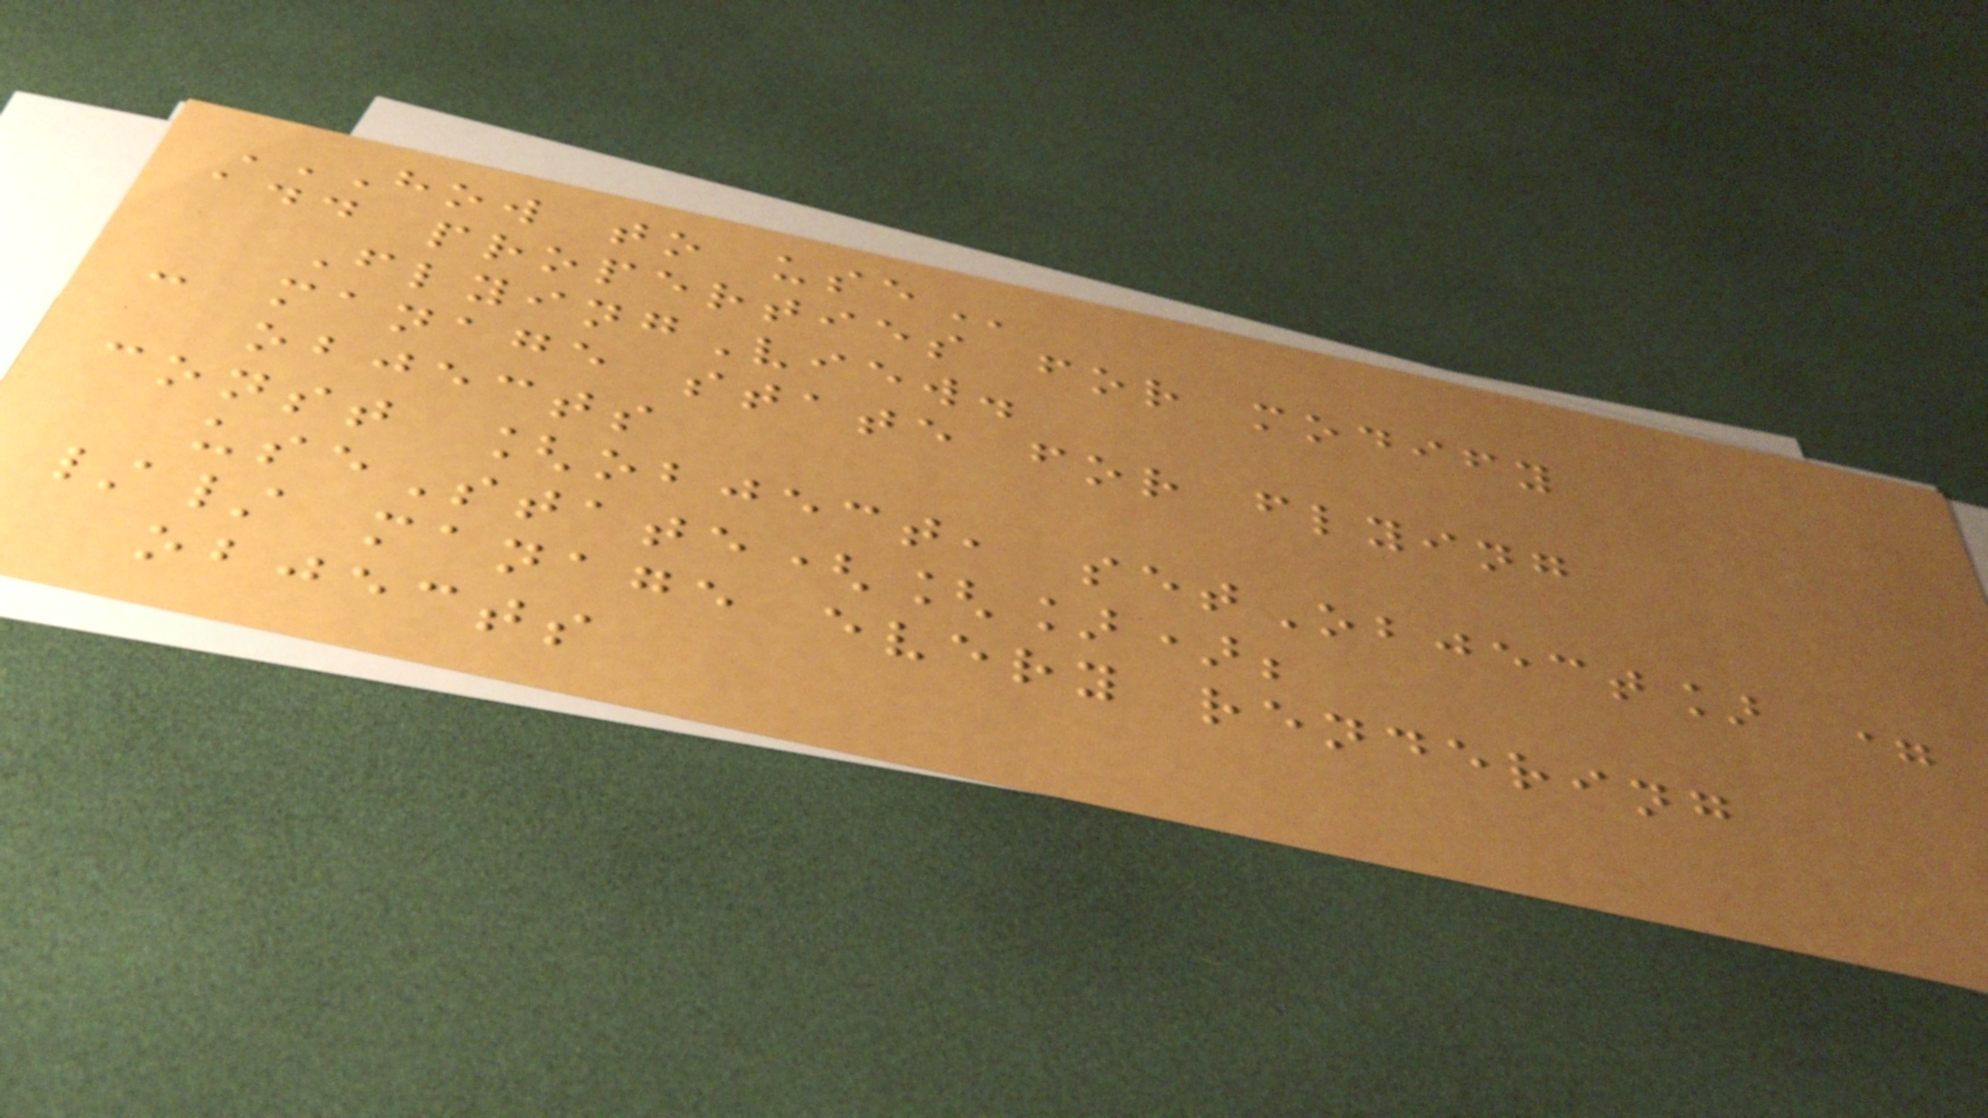HOW TO USE
add properties for modify
FlyingView.
- manage state for flying
objects
const [object, setObject] =
useState([]);
// manage every rendering
objects
